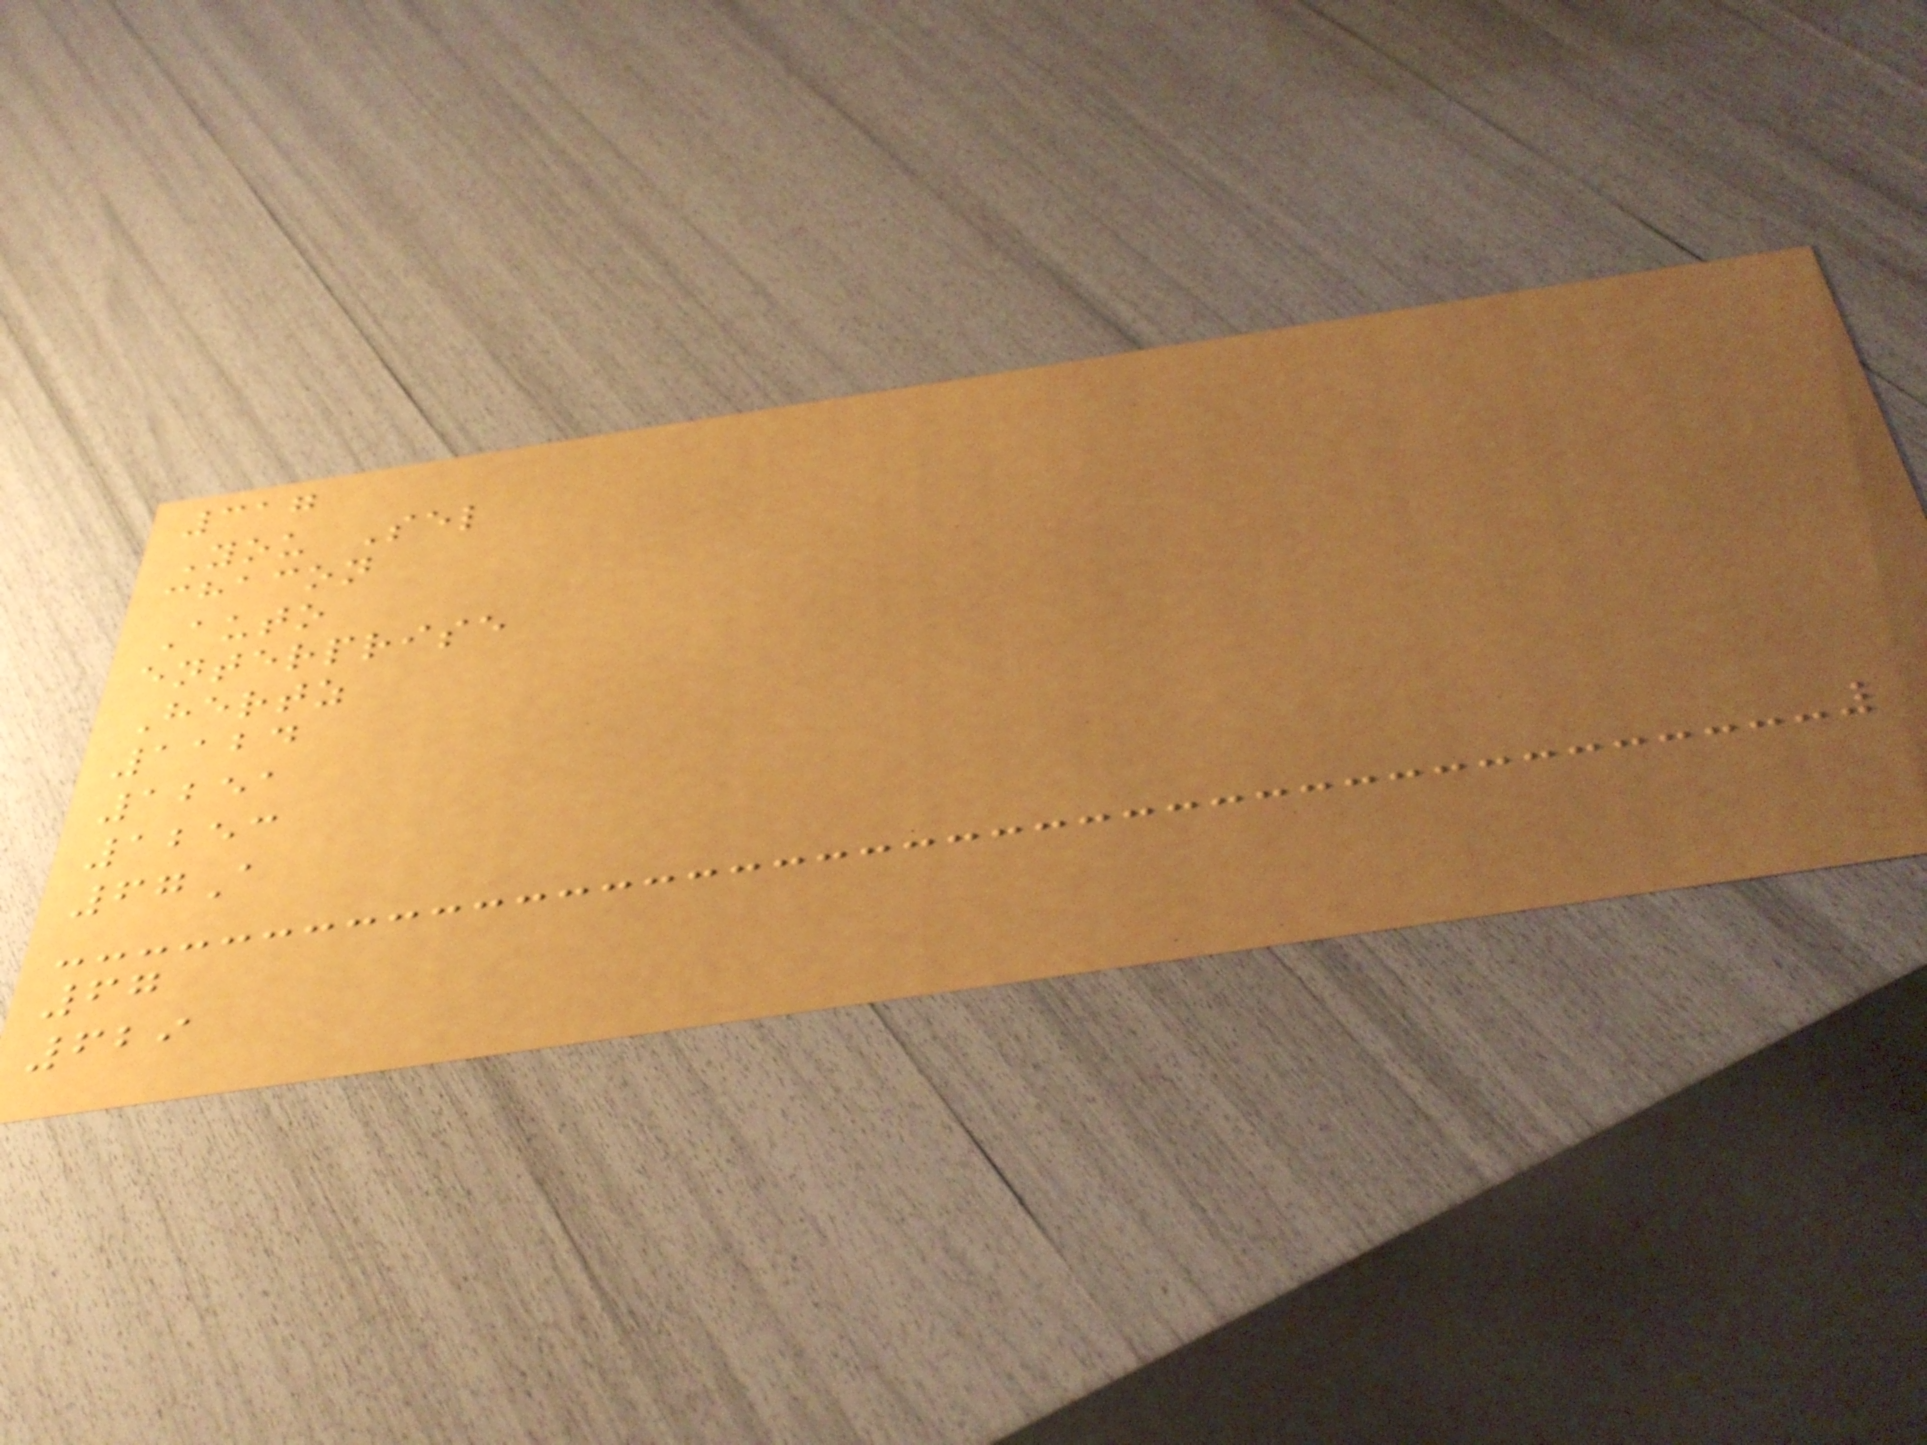317
You Sel
chacon
Auto
enterprise
Hertz
1124
1251
1253
67A
67
629
